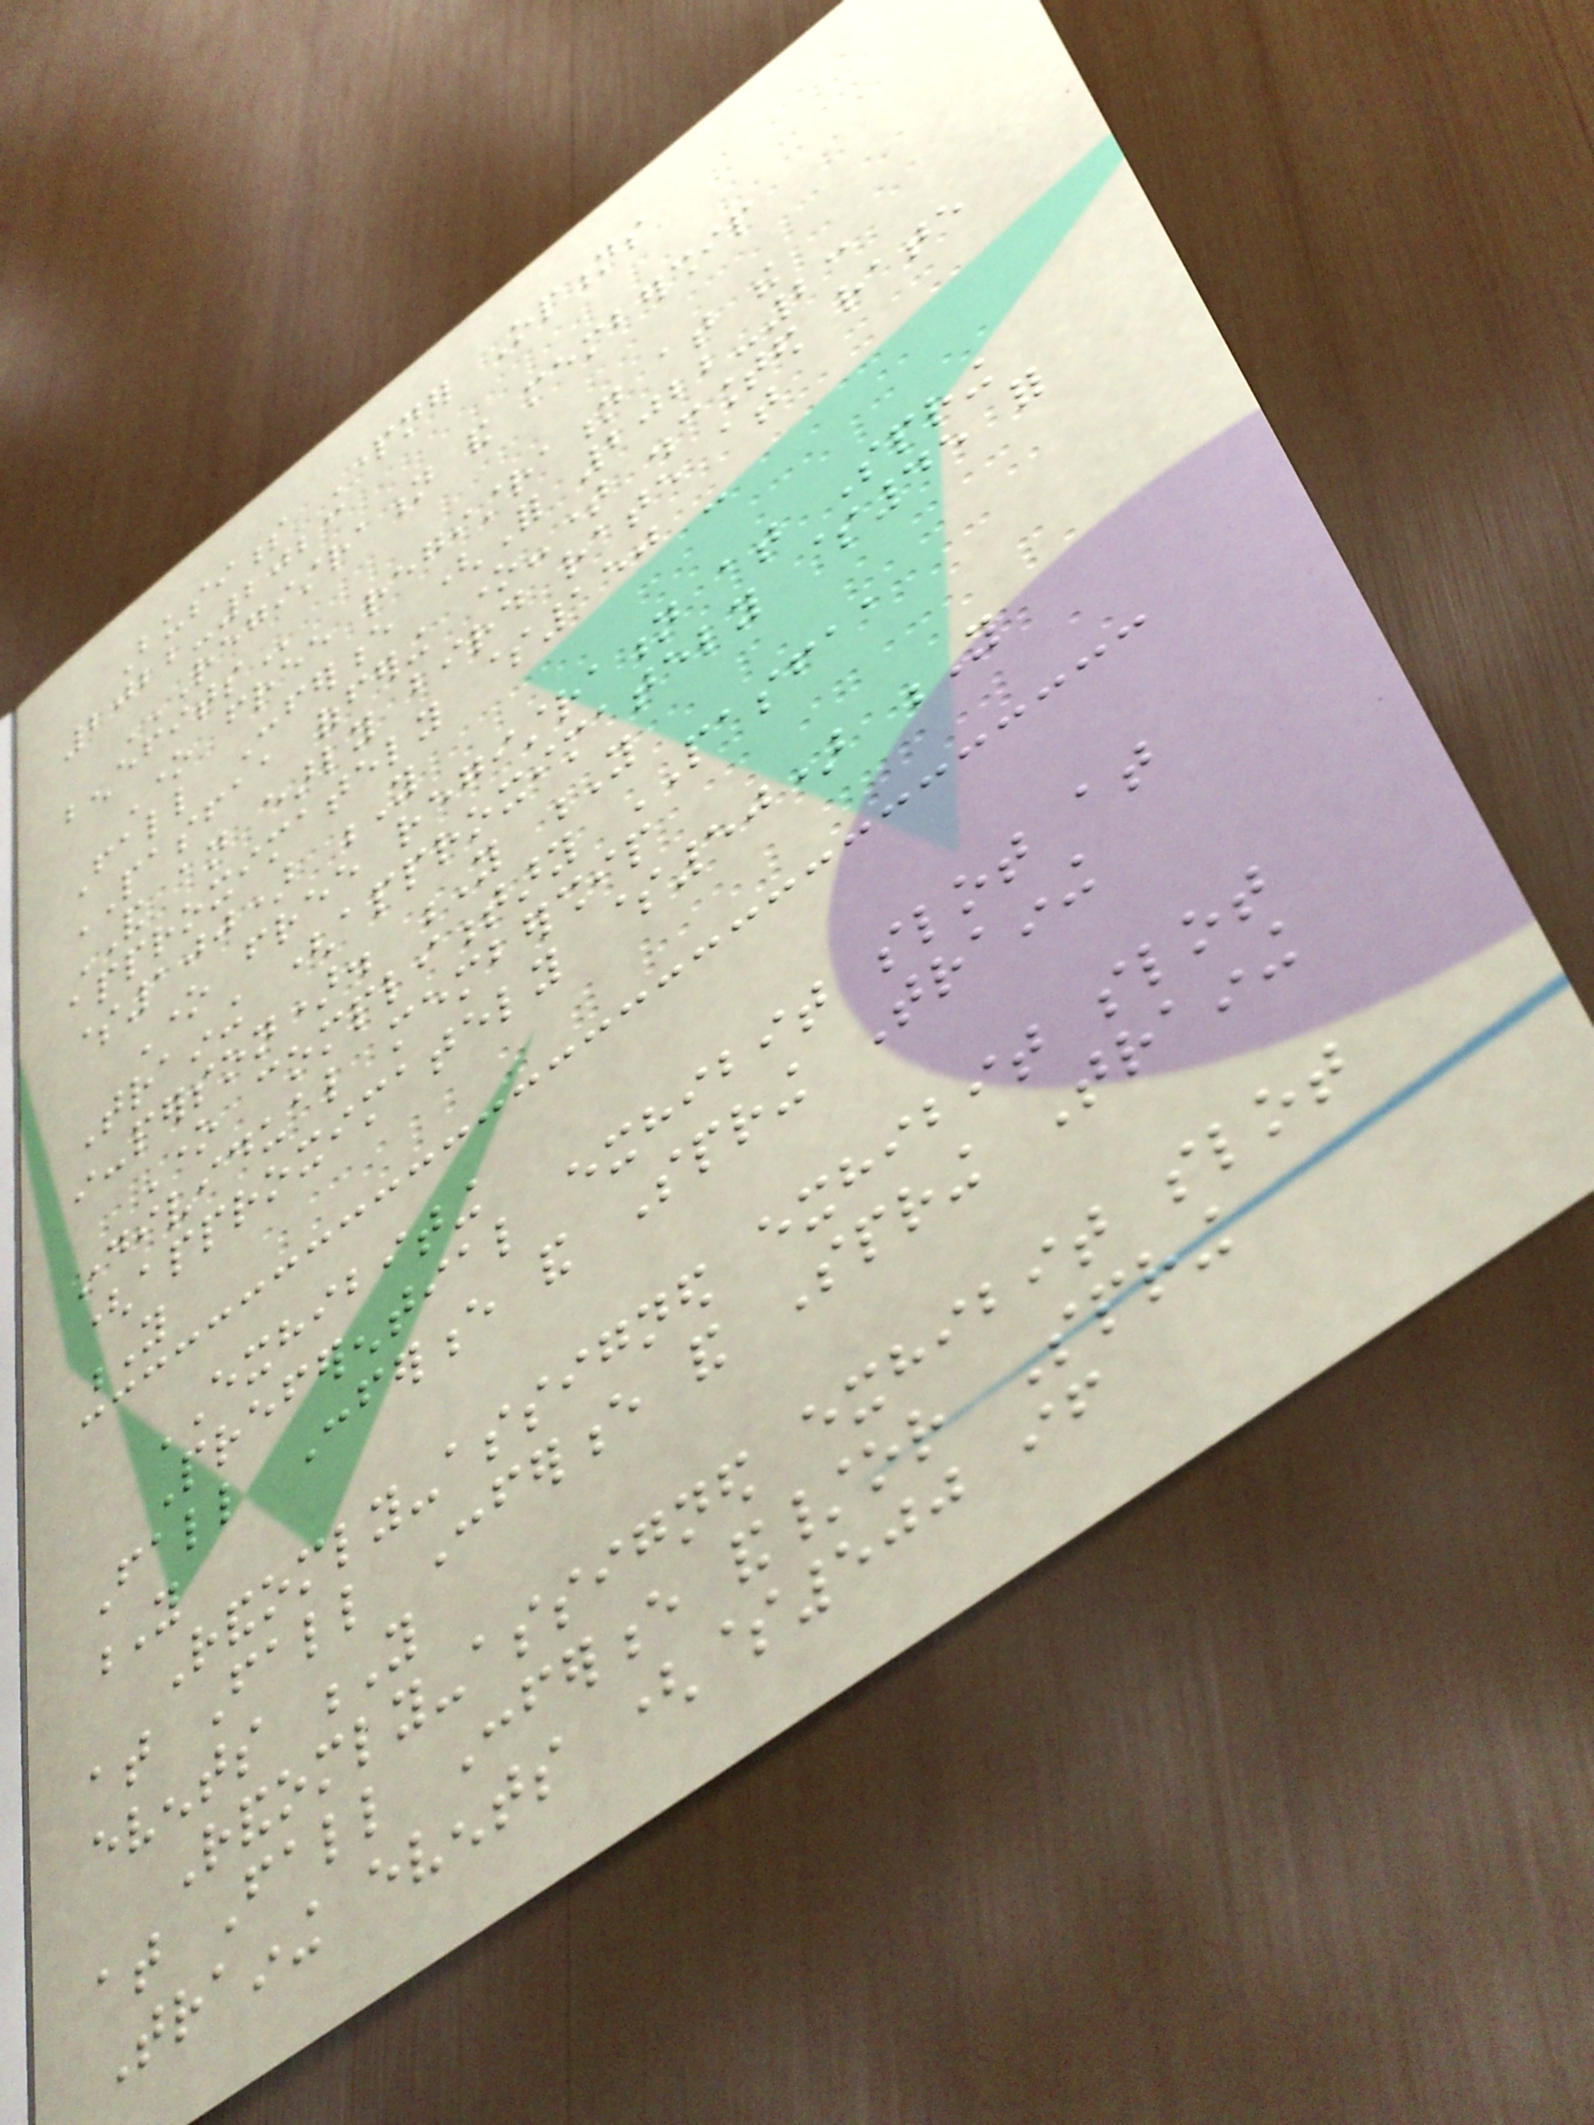Business Partner Options
2022-2023
REGISTRATION AND MEMBERSHIP
BENEFITS
One free registration at the
Fall Conference (For 2022-23
PASFAA offering one-time discounted rate
AND an early bird rate at
approximately $150 -
$100) Y
One free registration at Spring
Training (approximately $45 for
in-person). Y Y
One complimentary PASFAA
individual membership
(approximately $50) Y
Y
EXHIBITING
Preferential exhibit slot at
Fall Conference and Spring Training
Y
Randomly-assigned exhibit slot
at Fall Conference and Spring Training
events Y
Randomly-assigned exhibit slot
at Fall Conference and/or Spring
Training events ($500 if
